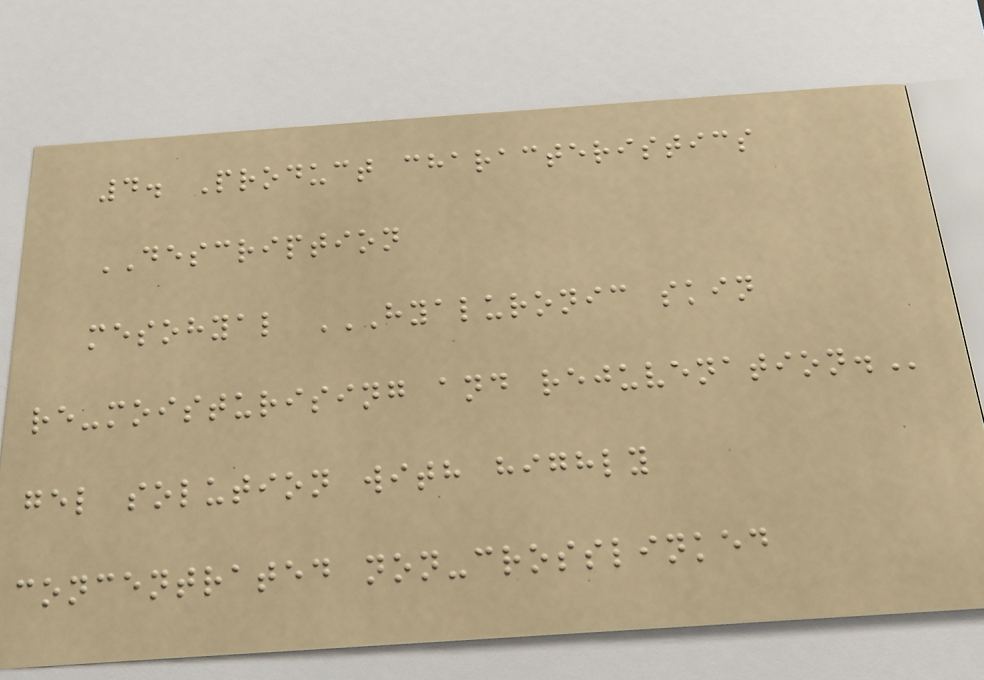4. Product characteristics
DESCRIPTION
mesohyal HYALURONIC SKIN
RE-MOISTURISING AND REJUVENATION.
gel solution with highly
concentrated non-crosslinked
